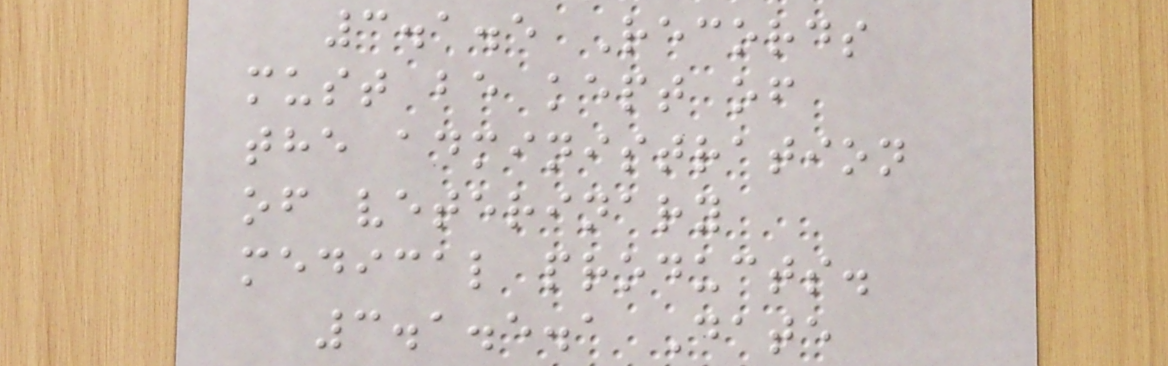3.1.5 Records
must be kept of
the administration
of veterinary
medical products.
3.1.5.1 Date
